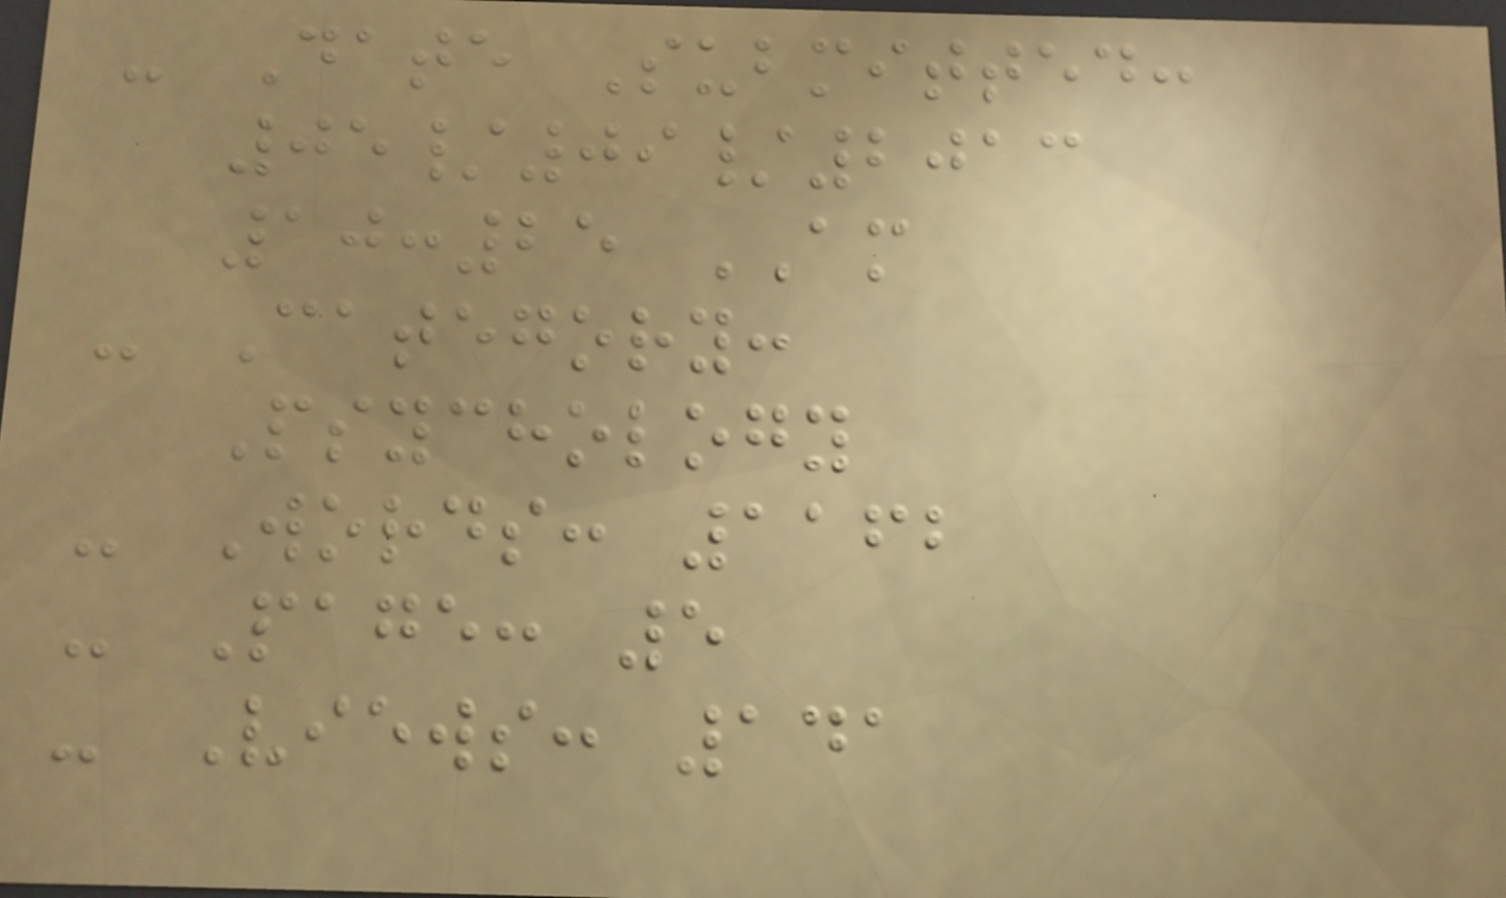- Date Submitted:
05/09/2013
10:25 AM
- Category:
Psychology
- Words: 1162
- Page: 5
- Views: 141
